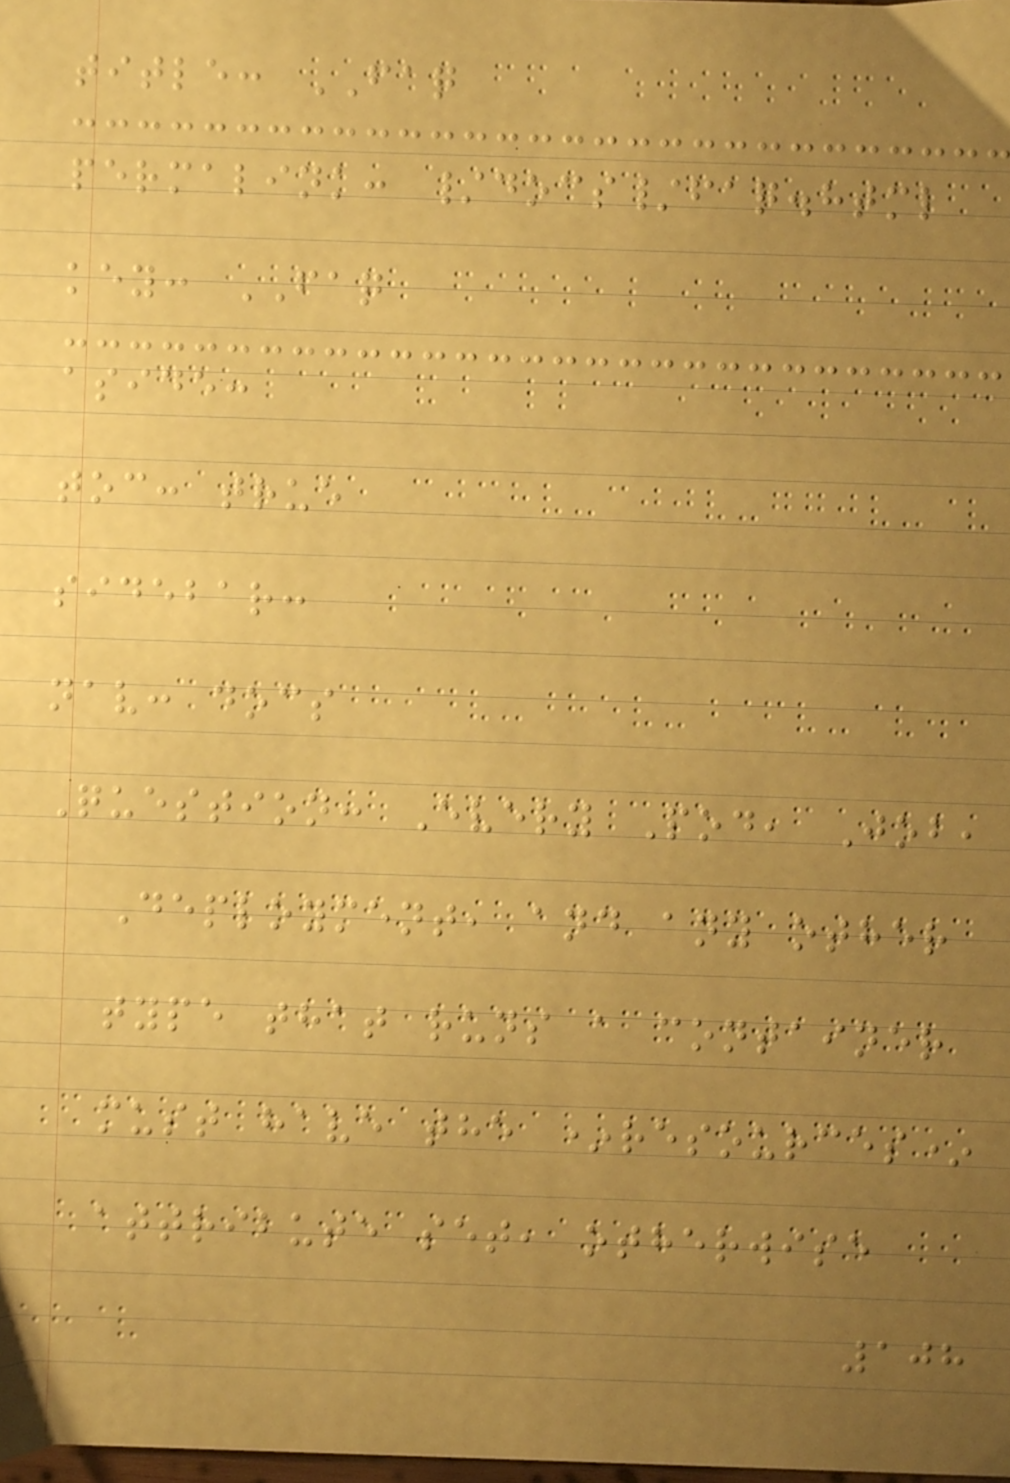title: FAQ
permalink: /docs/faq.html
key: FAQ
aside:
toc: true
sidebar:
nav: docs
Question: Every Pod, Job,
Deployment, and any other
type that runs a container
must have the *resources*
attribute set, otherwise
108
